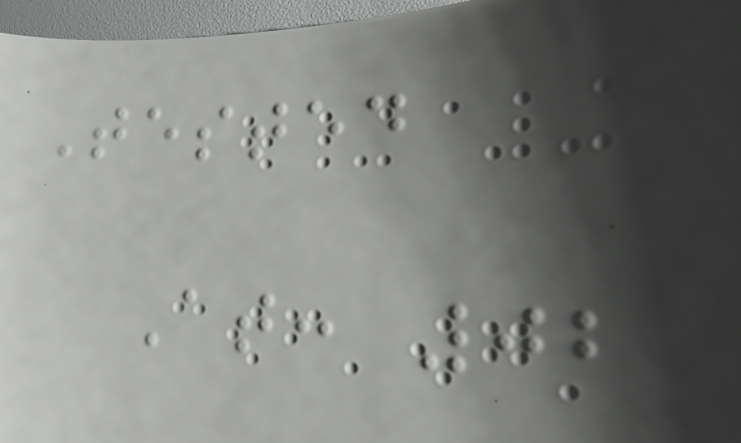Tested
At: 02
